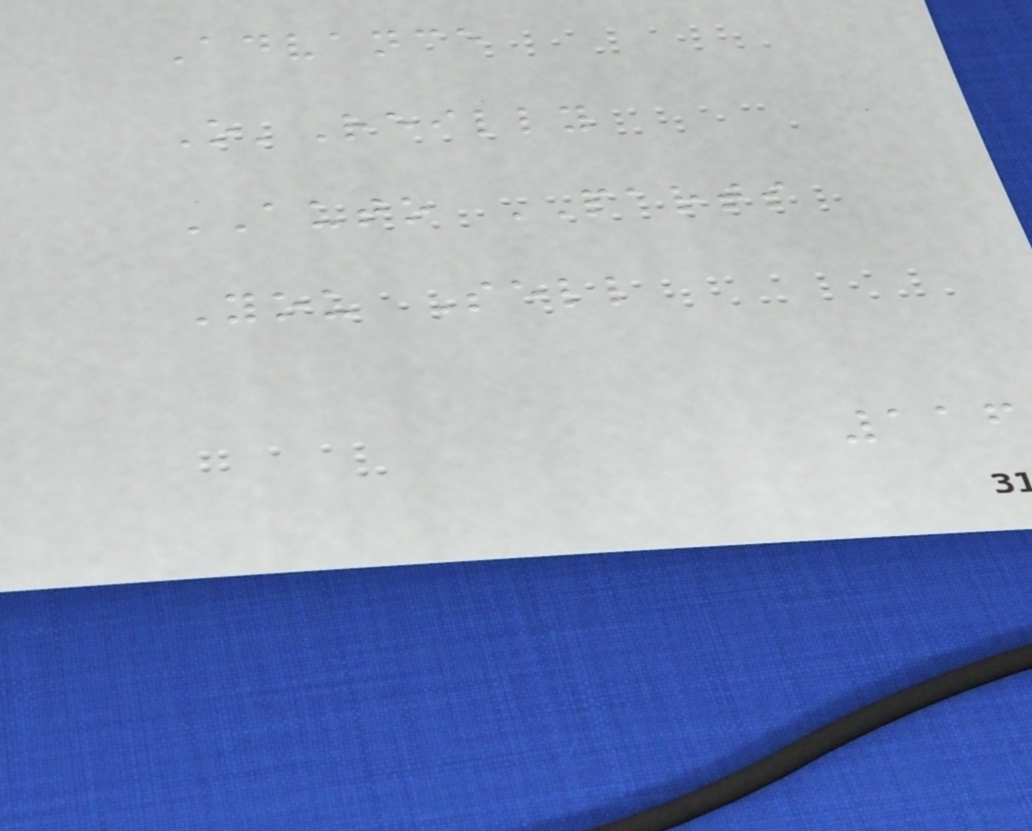Advance
O'Reilly
AUTO PARTS
You Sell
116
